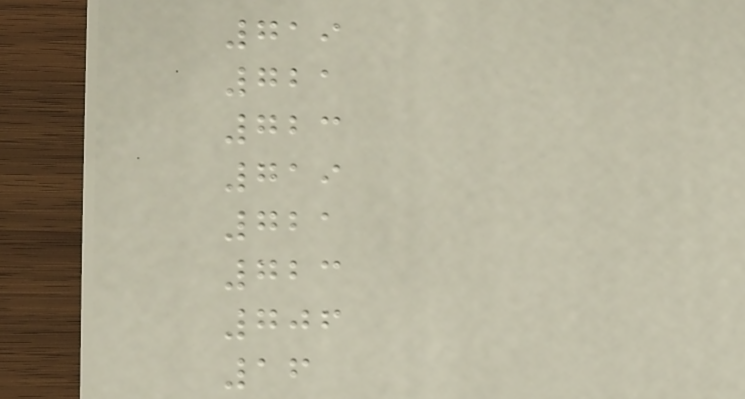719
721
723
719
721
723
706
16
